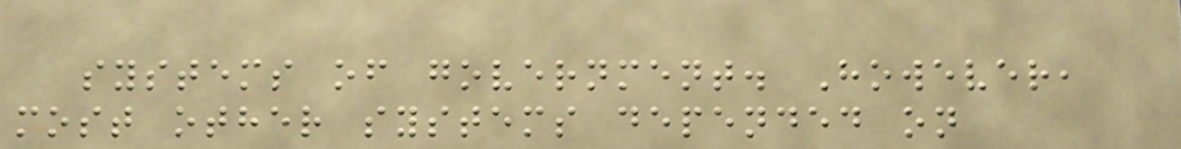systems of government. However,
most other systems depended on
